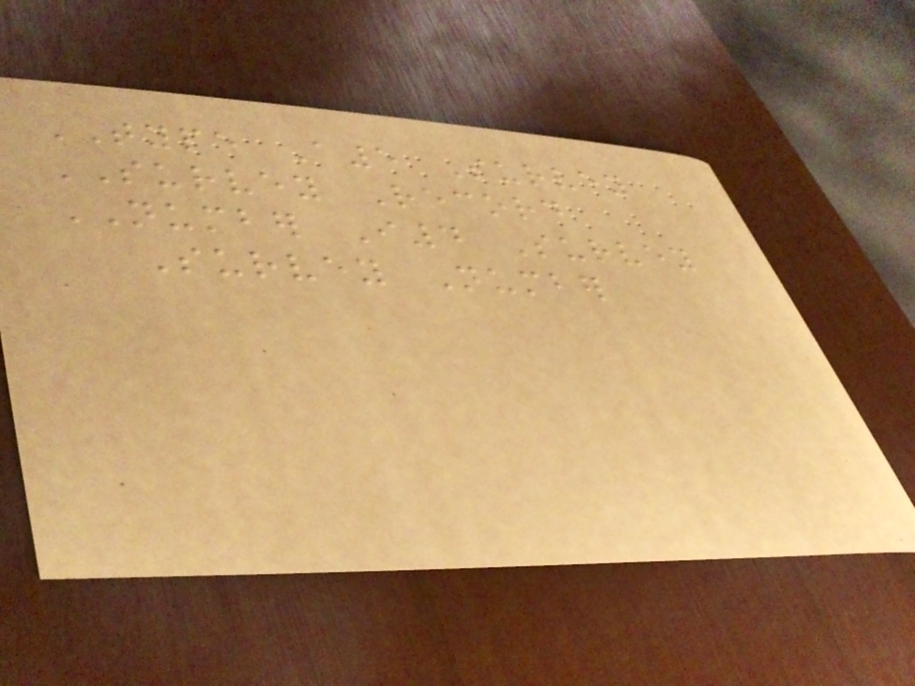TYPE A5 Survey
SURVEY Record
NUMBER I4 Survey
Survey Number
